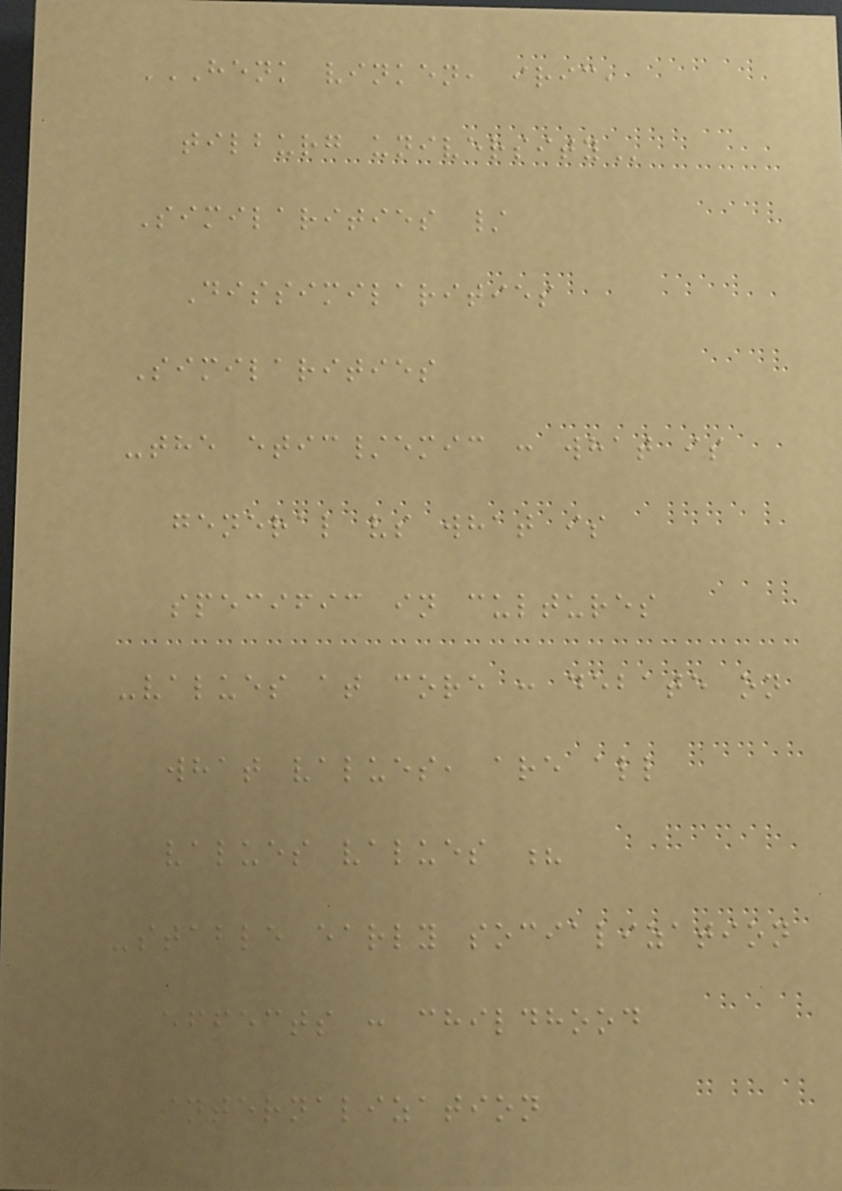HENK VINKEN, IRIC,
TILBURG UNIVERSITY
Similarities /
Dissimilarities
Similarities
-the etic/emic : what is
general vs what is
specific in cultures
-values at core : debate on
what values, are all
values values ?
-stable early socialization
effects : childhood
internalization
